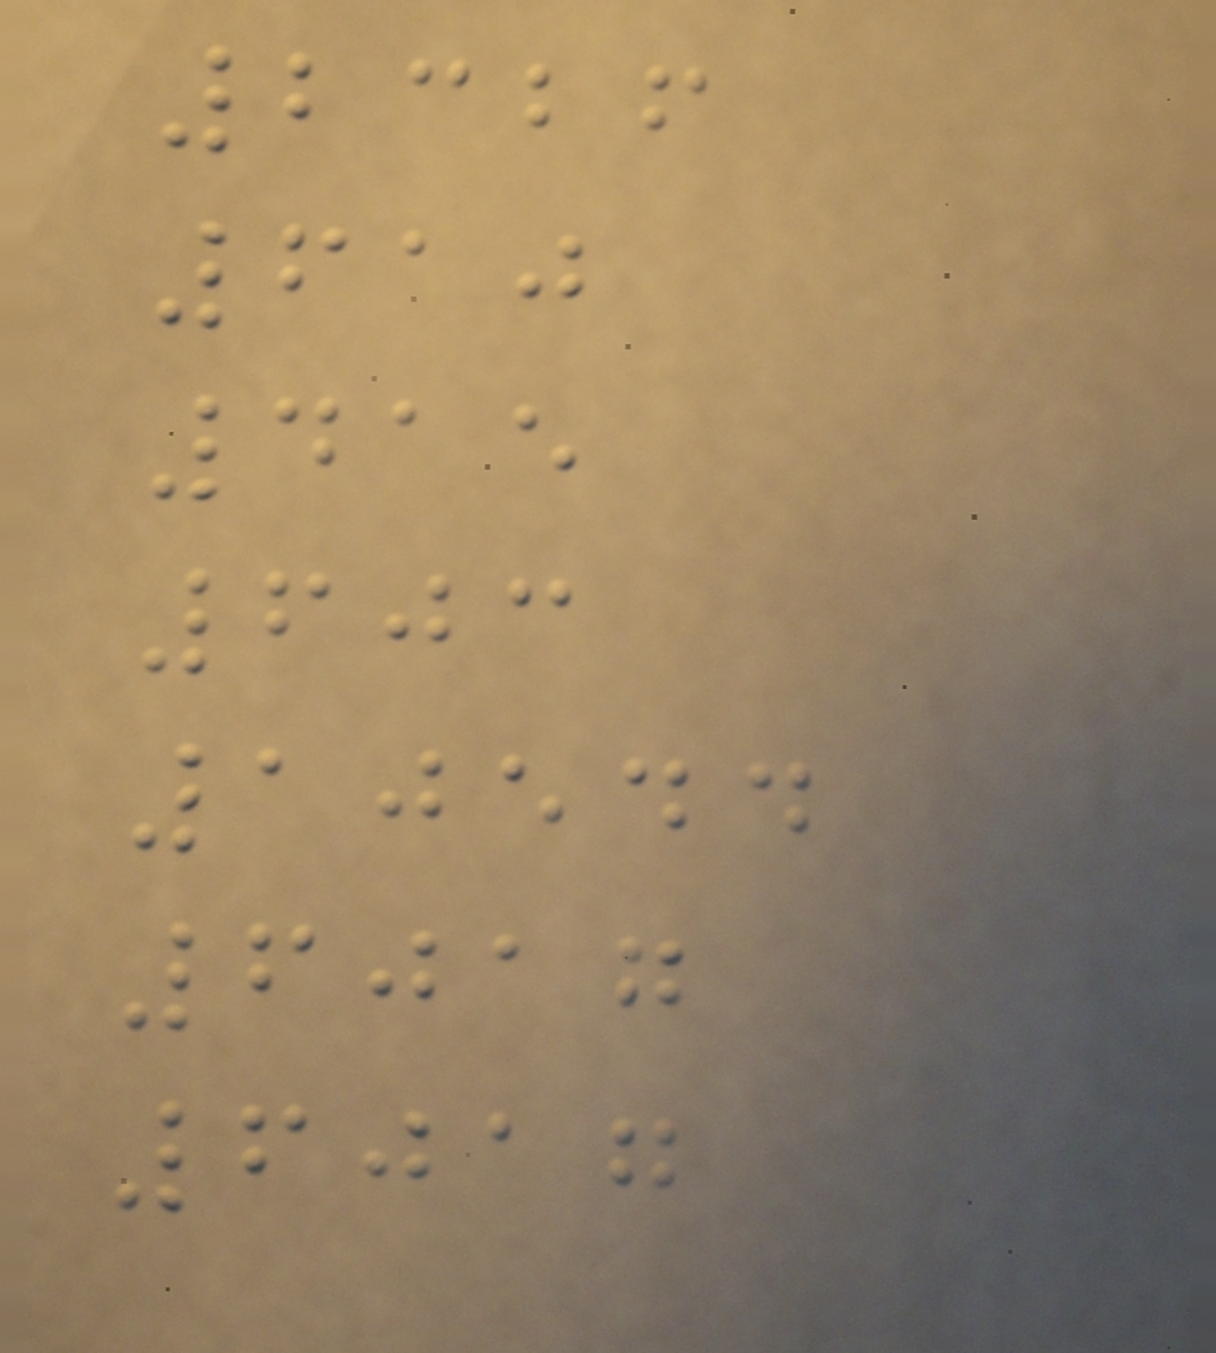2326
610
415
603
10544
6017
6017
